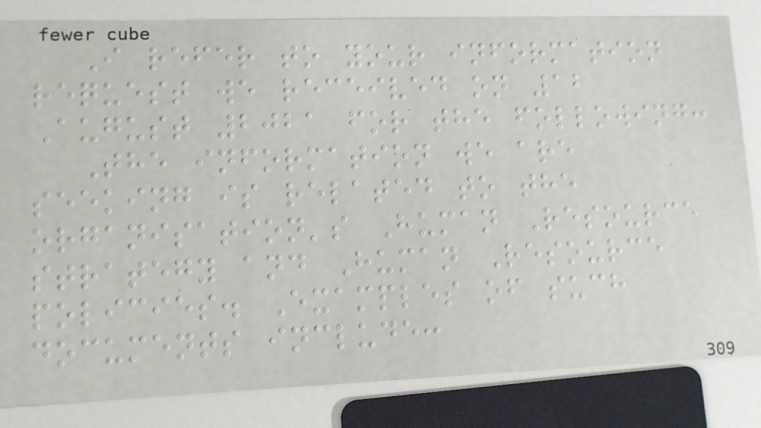I refer to your information
request we received on 12
August 2021 for the following:
The information we are
seeking is related to the
organisation's Human Resource
strategy and Human Resource
policies. Examples of such
documents include:
